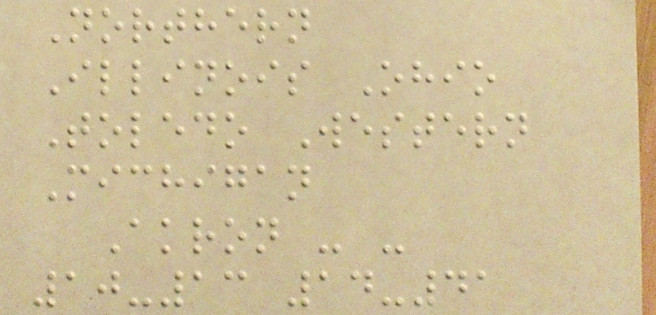Northern
Illinois Ohio
Toledo Western
Michigan
Akron - -
10-13 14-41
